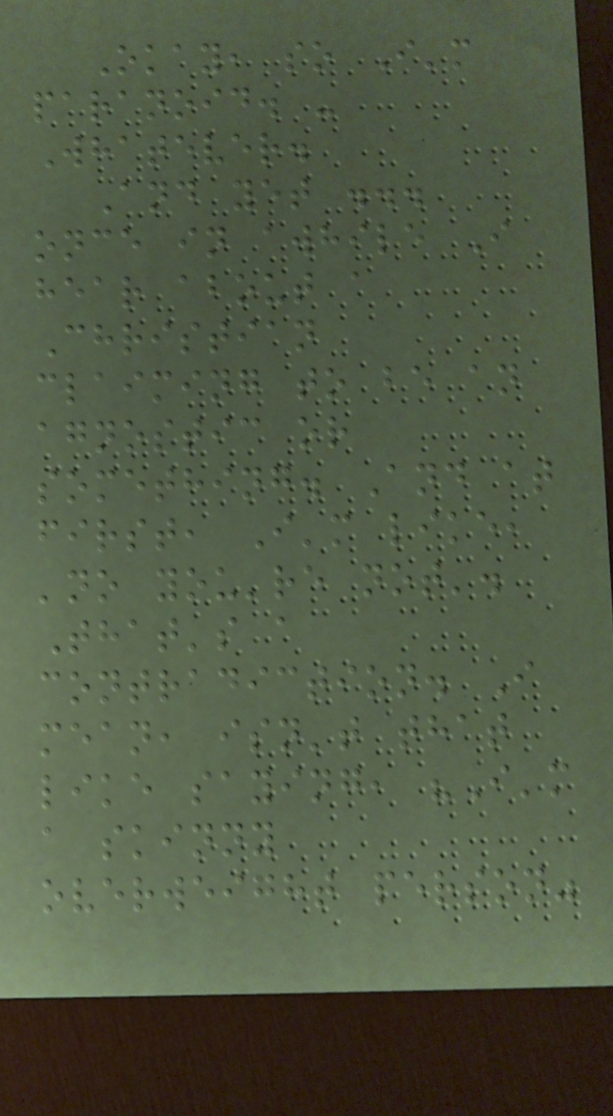Okay, so I'm
paranoid. -
Whatever.
And yet ...
once in awhile I
hear about a
Christian
claiming to be an
agnostic or
something. And at
first, I'm like,
'no you're not'.
That's a
contradiction. I
mean, isn't that
like saying, "I'm
a skinny
overweight person"
